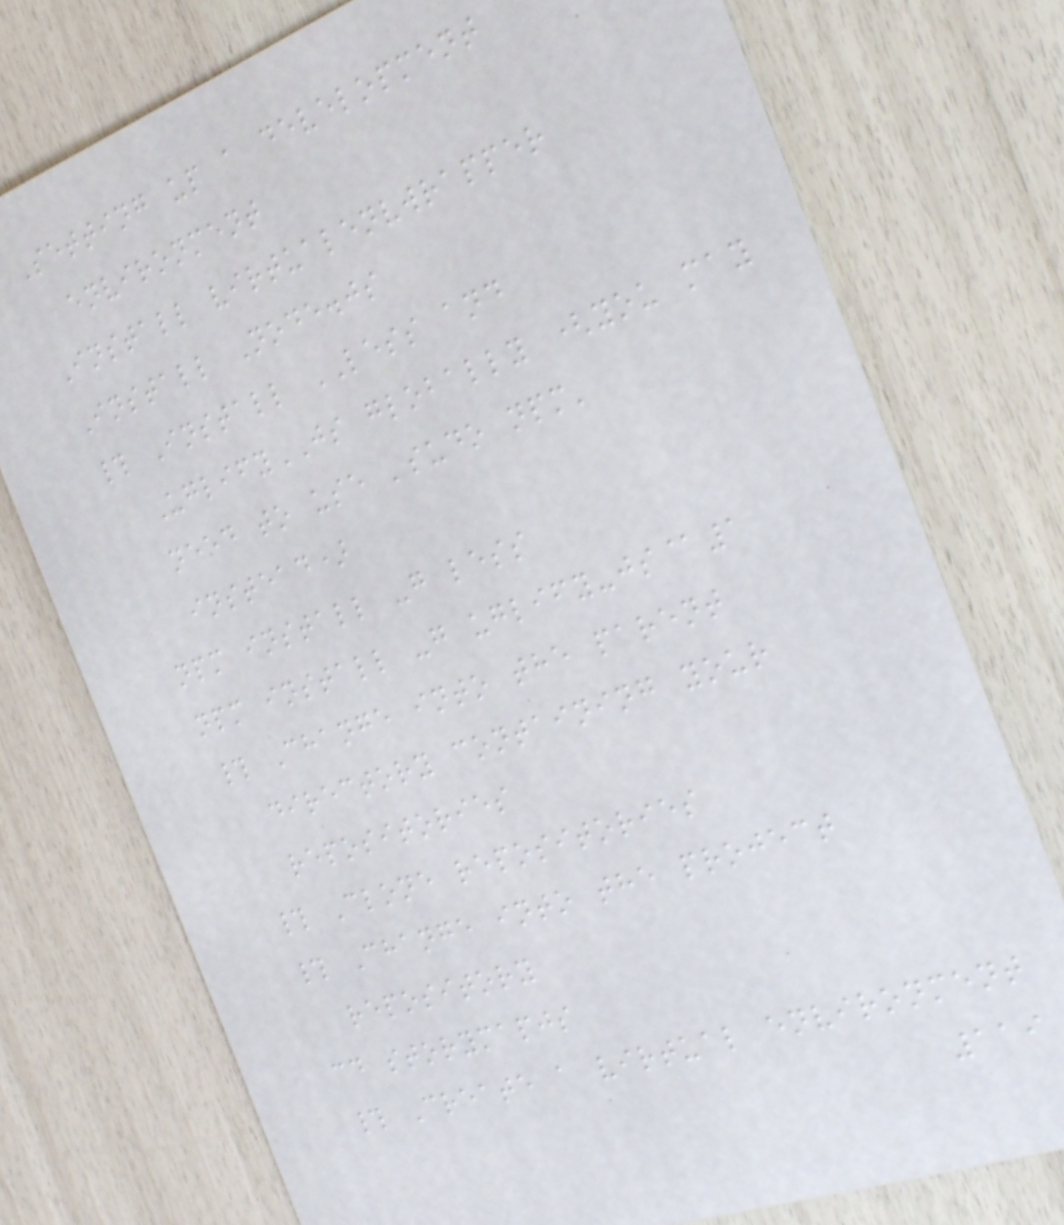Setting up a development
environment
Install virtualenvwrapper
Install Node.js
# Install LESS and
UglifyJS globally (you may
need to use 'sudo npm'
instead)
npm install -g less
npm install -g uglify-js@1
# Change into the parent
directory containing your
repositories
# Clone repositories
# Change into the project
repository
cd storymapjs
# Create a virtual environment
119
